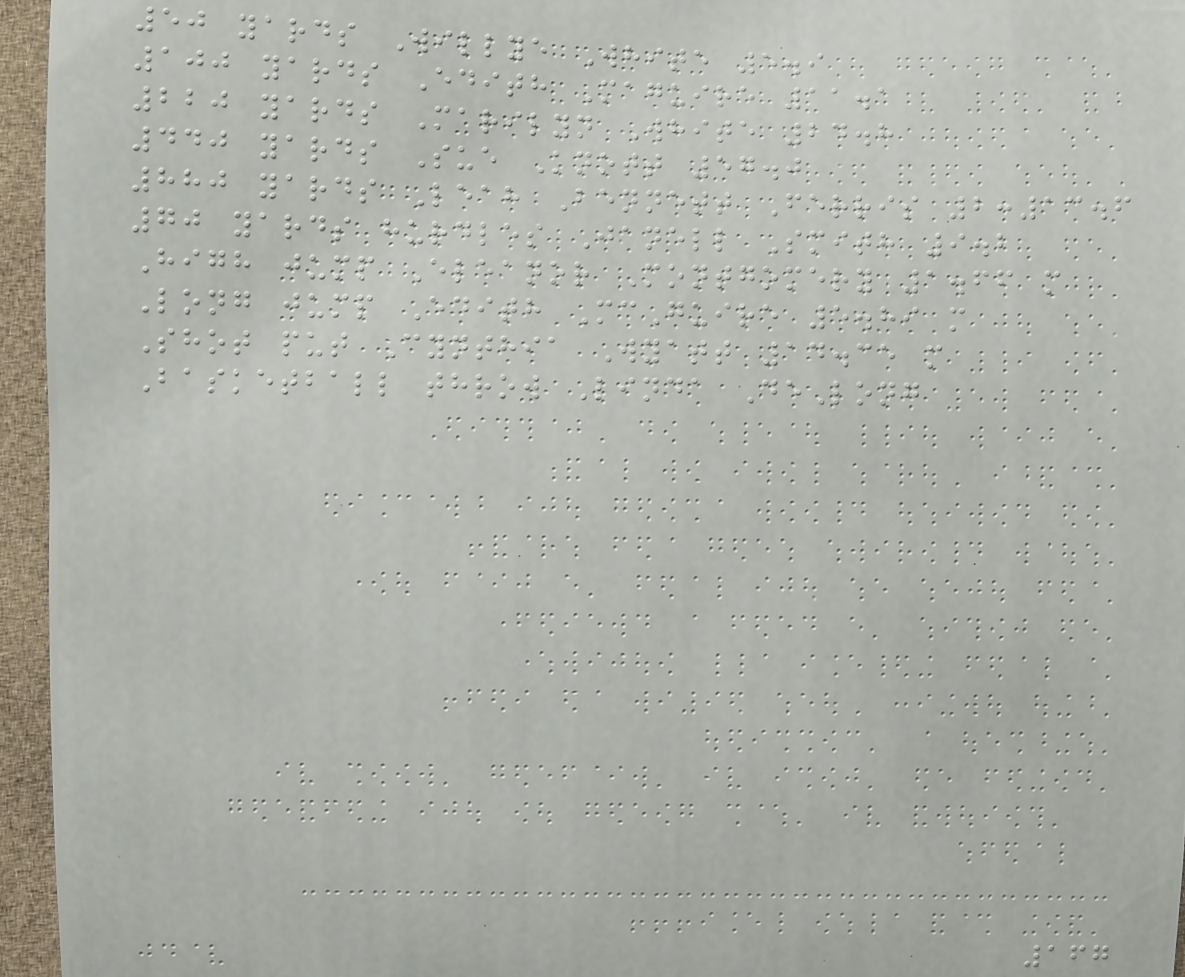50 yards Willye White 5.9
100 yards Edith Maguire 11.1
220 yards Marilyn White 24.8
440 yards Sue Knott 57.0
880 yards Leah Bennett Ferris 2:13.6
70 yards hurdles Janell Smith 9.2
High jump Eleanor Montgomery 1.66 m
Long jump Edith McGuire 5.89 m
Shot put Cynthia Wyatt 14.35 m
Basketball throw Linda DeLong
167
